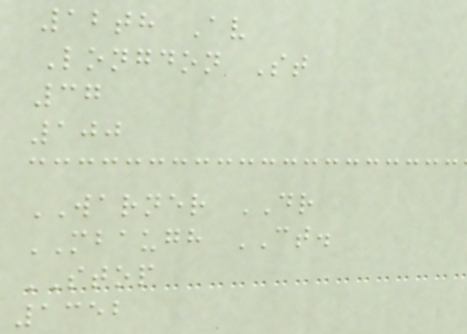12th Av
Longdon St
37
100
WARNER DR
MBAUGH CT.
STOP
1352
